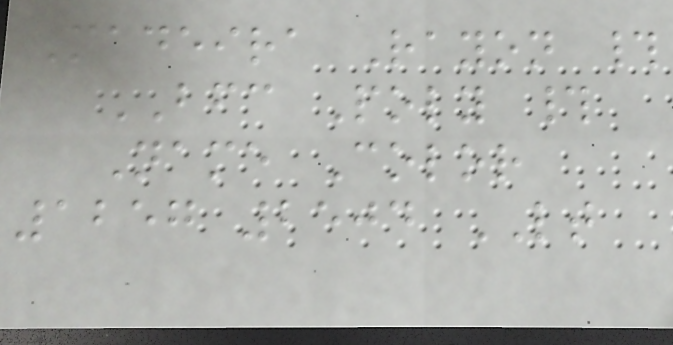Madeira Rayon #
BFC Poly #
Name Color
1257 2504 LT
